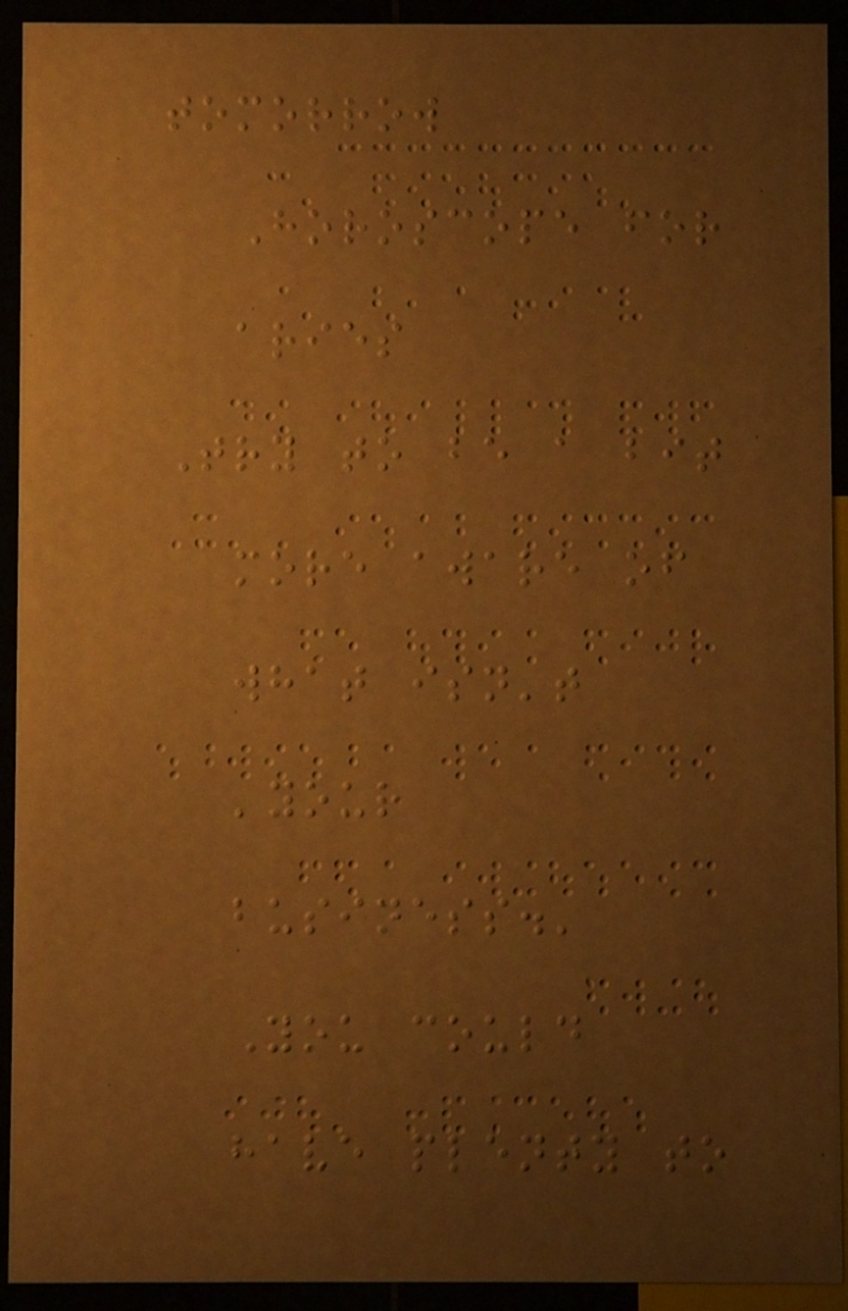tomorrow
Horoscope for
aries
Try to be a bit
more aware of
what isn't
'your
business.'
You could
have plenty to
